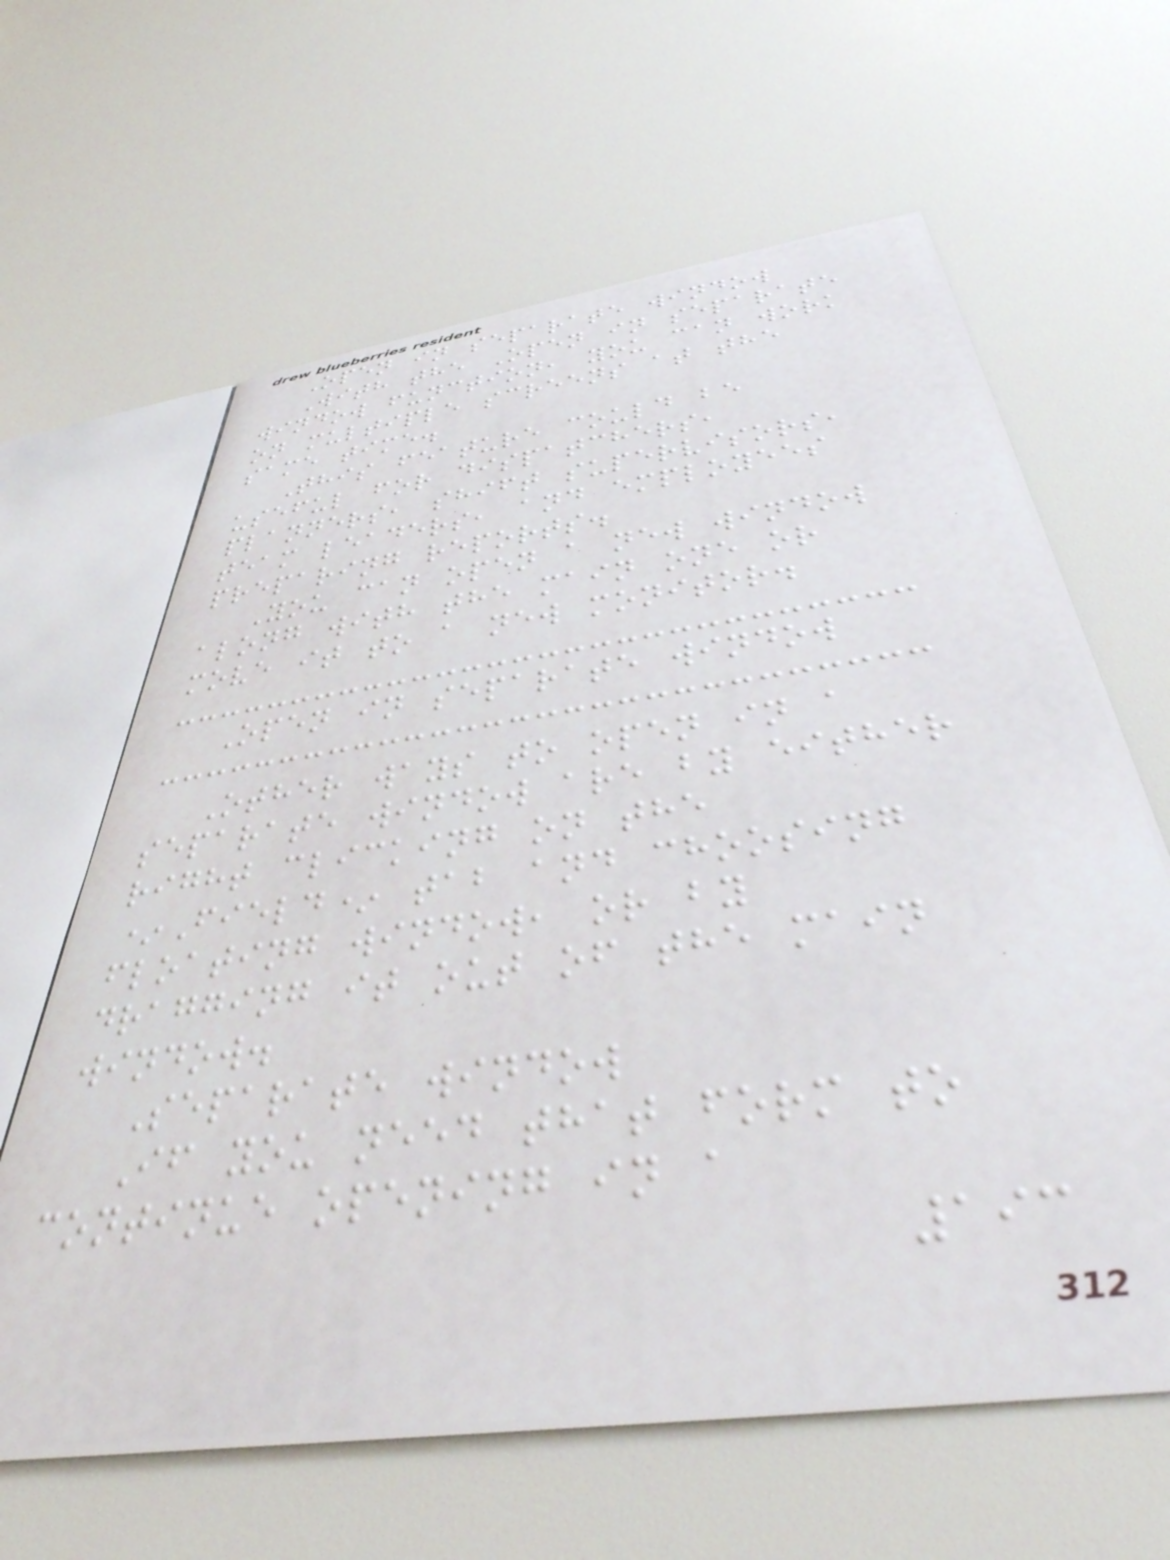Open in separate window
With the Open in separate
window function, you can work
on multiple screens at the
same time.
This feature could be
useful for dispatchers,
planners, shift supervisors,
team leaders, and employees
preparing reports.
You can open a new window
along with the main one or
move it to a new monitor.
Open in separate window
Other ways to open in a
separate window are by either
right clicking on the
*Field* tab and choosing
floating window, or by
dragging it out of the main
window.
Separate window
If you need that form to
continue opening in a
193
